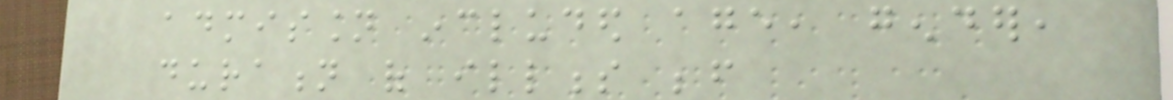admission included age, gender,
duration of illness before
